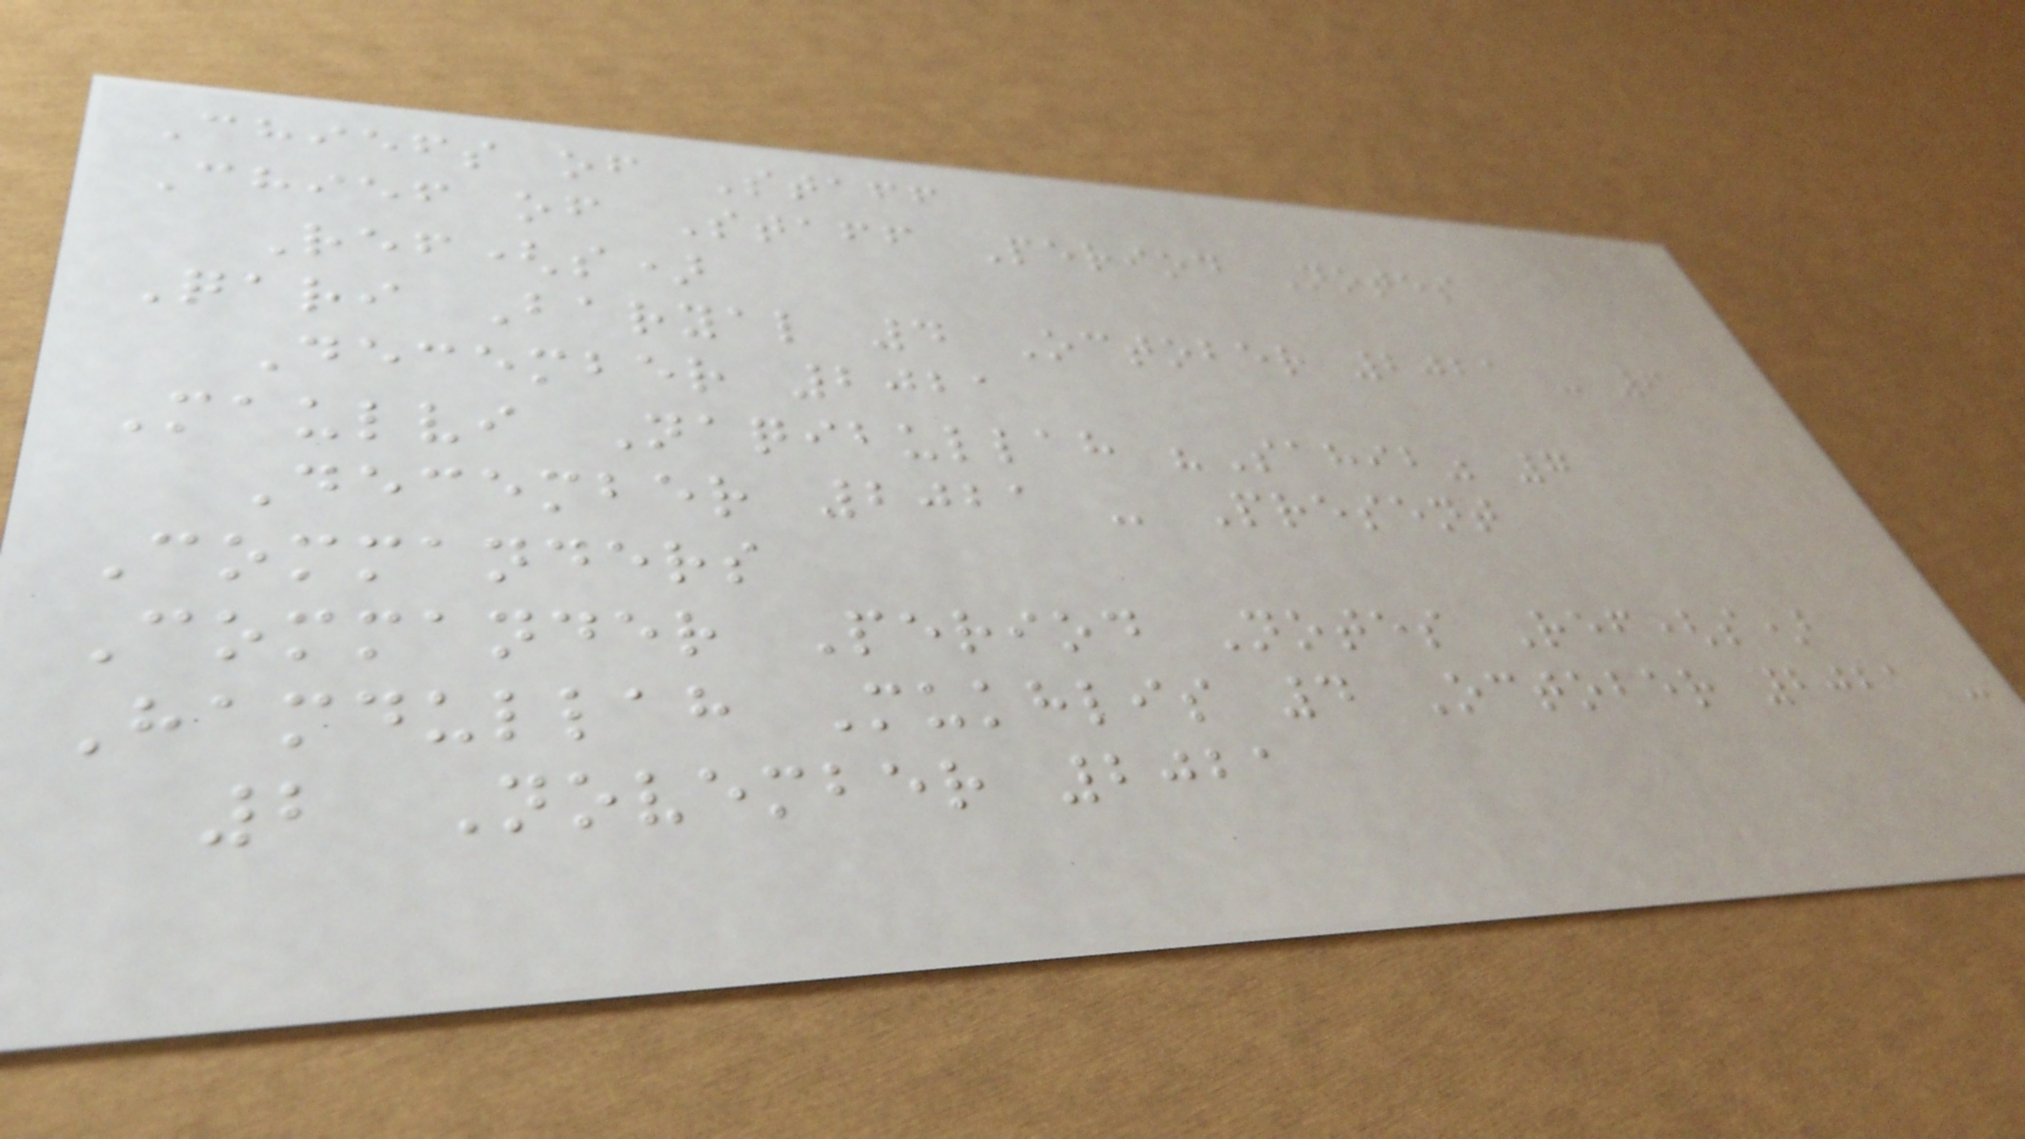Chiefs of Staff
Chief of Staff Period Notes
Ref(s)
Qari Baryal 4 October 2021 - 6
December 2021
Maulvi Naqibullah "Sahib" 7
December 2021 - Present
Commanders
Commander Period Notes Ref(s)
Hamdullah Mukhlis 4 October 2021 -
2 November 2021
